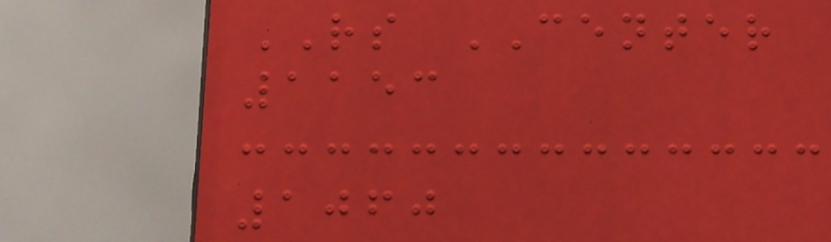RS CENTER
1153
1060
